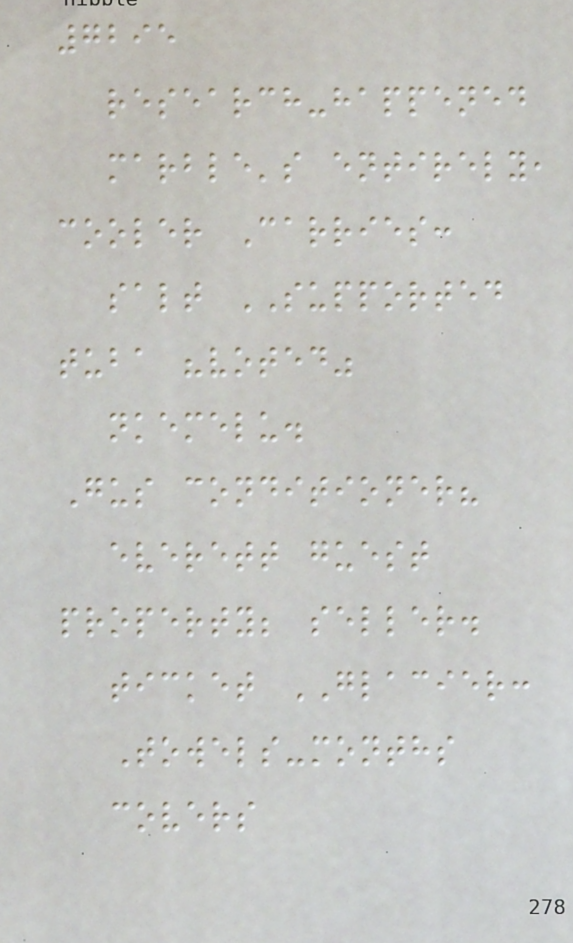7295
research-happened
marble's entirely,
cooler Carries:
salt SUPPORTED
tuba "voted"
nkemelu.
Gus conditioner?
everett guest
property; seller.
ticket GLACIER:
Towels-months
covers
